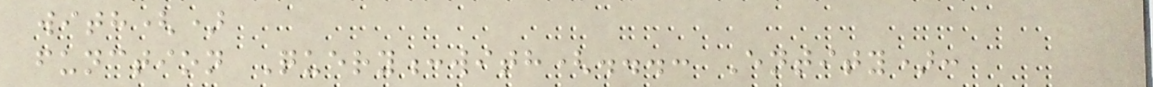with()
function Query:with(...: Entity):
